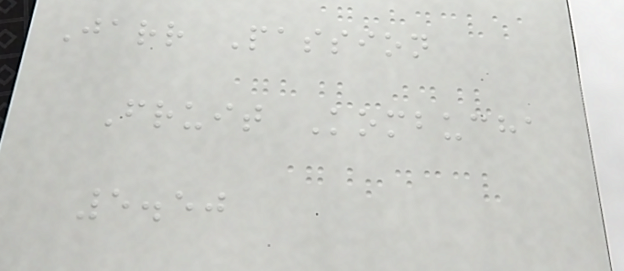Jarr Passion
Fruit Kombucha
5.50
